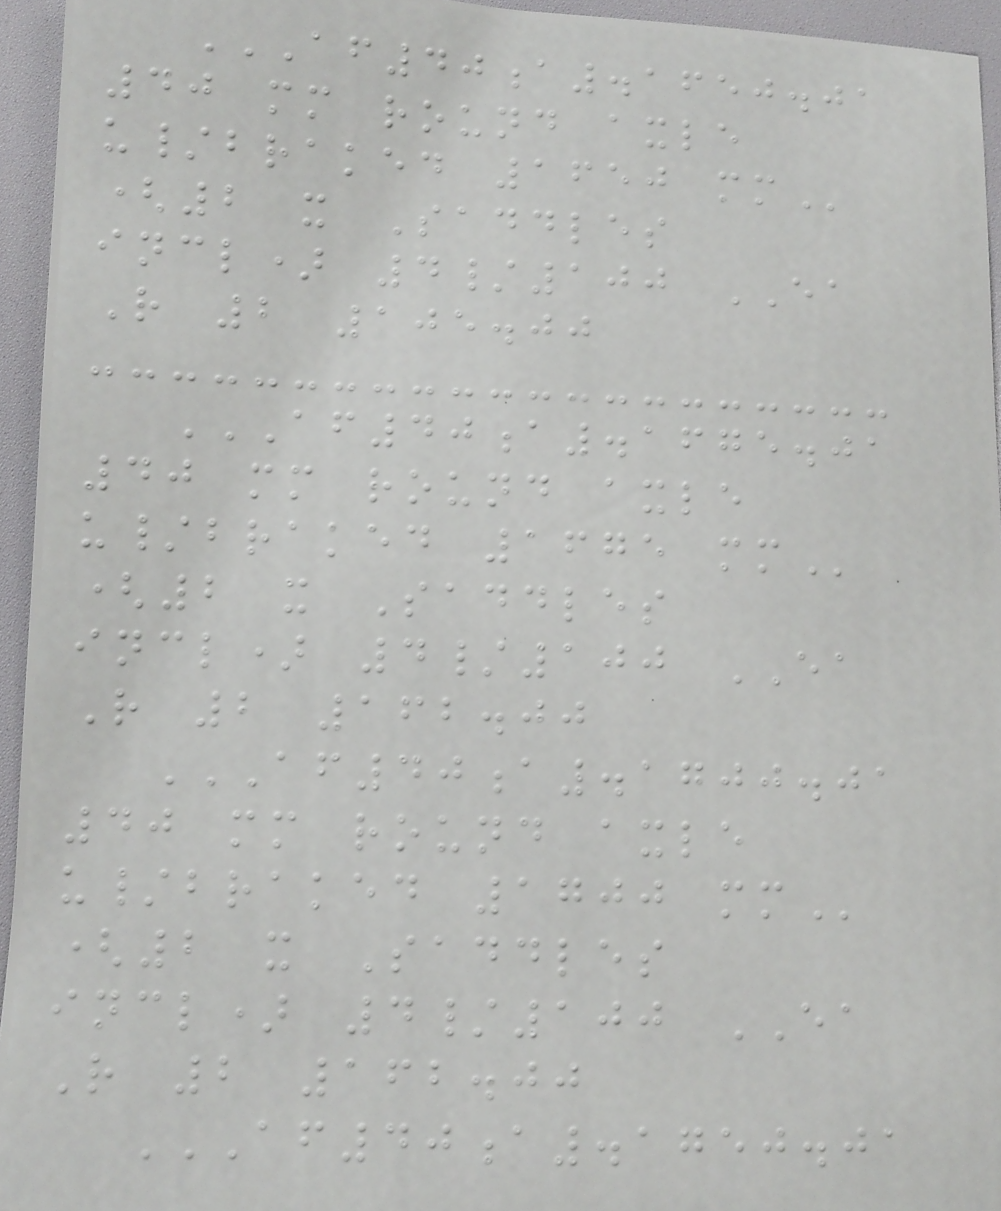AF40A.1650.01
40 MM ROUND AXLE
U/BRAKED 1650 MM
(2 x Saddles
incl) 4/100 EA
R 2 105.00
AF40A.1675.01
40 MM ROUND AXLE
U/BRAKED 1675 MM
(2 x Saddles
incl) 4/100 EA
R 2 162.00
AF40A.1700.01
40 MM ROUND AXLE
U/BRAKED 1700 MM
(2 x Saddles
incl) 4/100 EA
R 2 162.00
AF40A.1750.01
